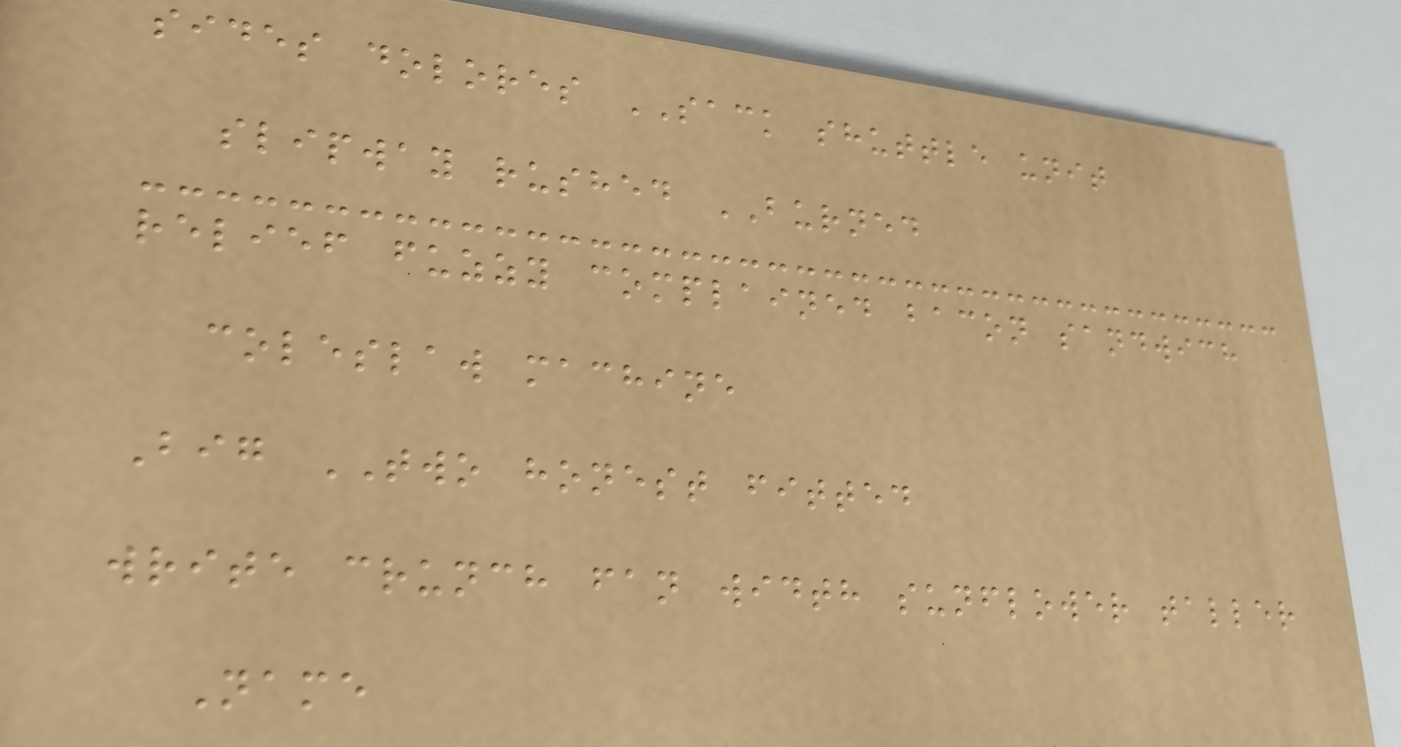sides dolores SACK shuttle unit
slipway rushed BURNED
relief fuzzy complained bacon sandwich
coleslaw machine
Big TWO honest fitted
write crunch fan width sunflower taller
Name
